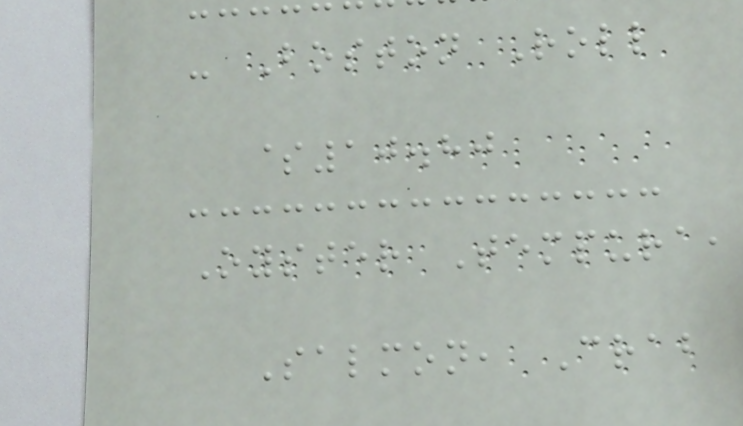- Boston Roll
$10.80
Oyster Tempura,
Salmon, Crab
